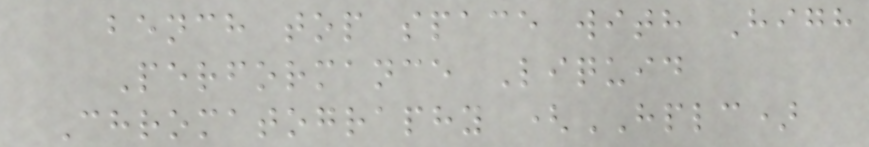bench top space with High
Performance Liquid
Chromatography (HPLC)
